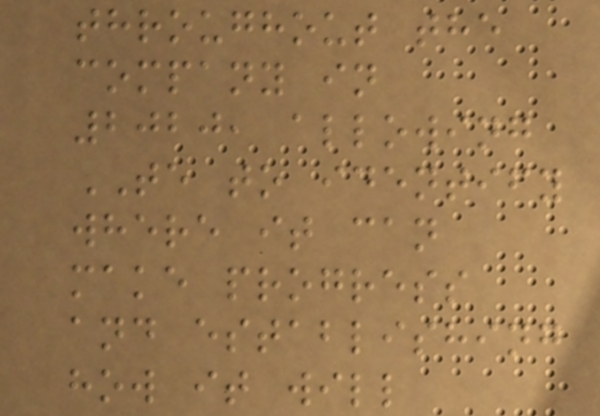throughout the
company in
2020, allowing
TE to identify
where it can
make progress
and establishing
how it will
